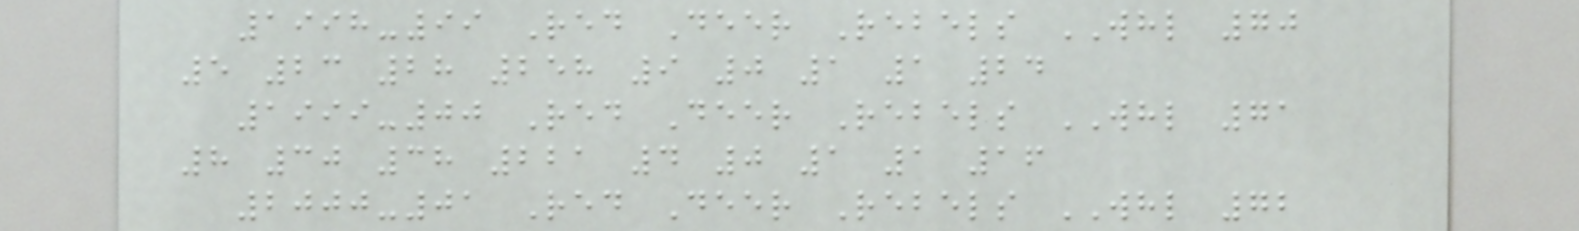1998-99 Red Deer Rebels WHL 70
5 23 28 258 9 0 1 1 24
1999-00 Red Deer Rebels WHL 71
8 30 38 221 4 0 1 1 16
2000-01 Red Deer Rebels WHL 72
